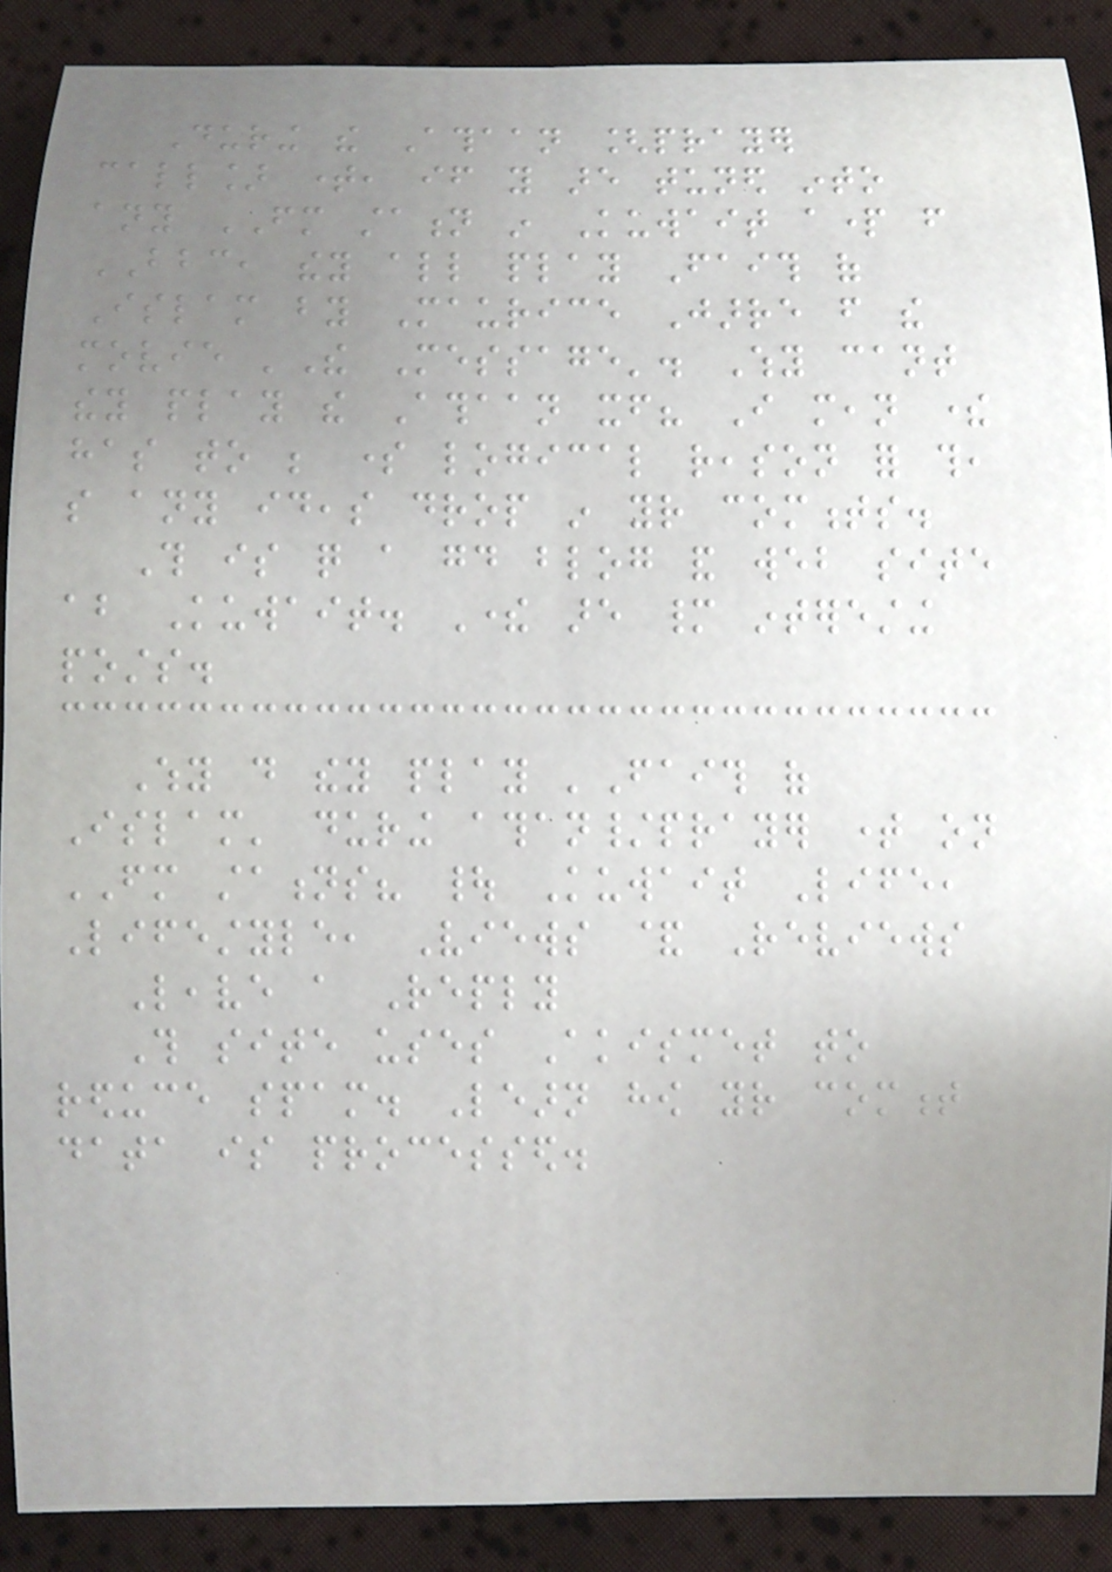During the Athaan [prayer
call] time, if you are tuned into
any FM station in Kuwait apart from
BBC, they all play Faith of
Islam by Maurice Jarre from the
movie 'The Message'. Why cant
they play the Athaan itself? I mean there
has to be some logical reason for this,
so any ideas drop in your comments.
This is quite a good blog and web site
about Kuwait. There are many interesting
posts.
Why do they play 'Faith of
Islam' during athan/prayer time on
FM stations? | Kuwait Life,
Lifestyle, Views & Reviews
Leave a Reply
This site uses Akismet to
reduce spam. Learn how your comment
data is processed.
